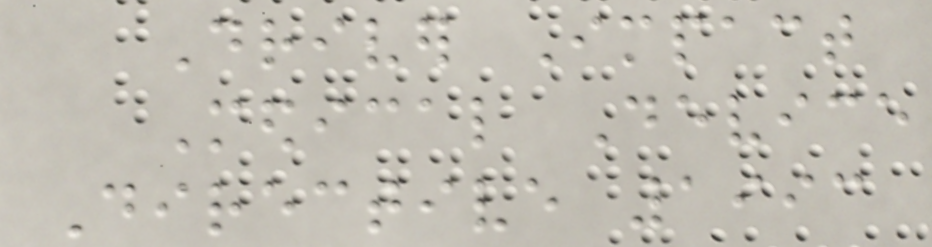Driver Impact
Medical Device
Directive 1993
